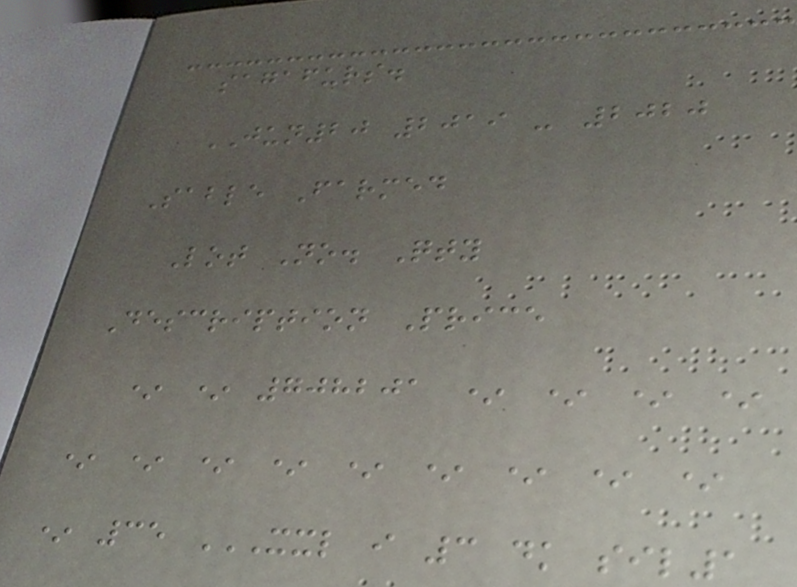sagafurs.
JUN20 2019 - 2020
Sable Farmed
Lot No. Qty
Description Price
* * 708201 * * * *
* * * * * * * * *
* 35 XXL I 3 DK SIL1
